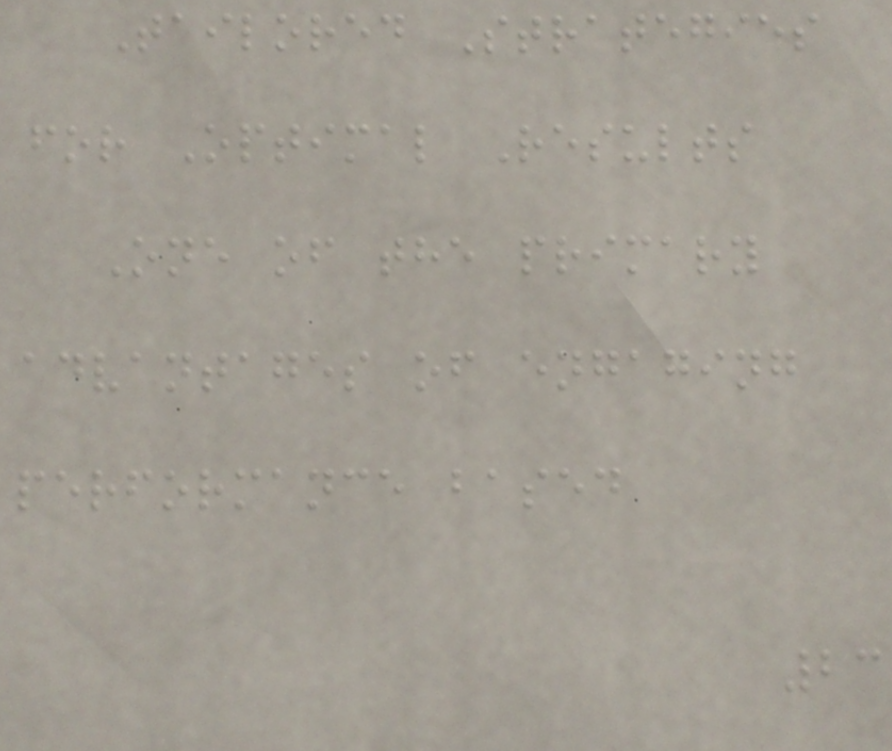Tailored Strategies
for Optimal Results
One of the primary
advantages of engaging
performance based
23
